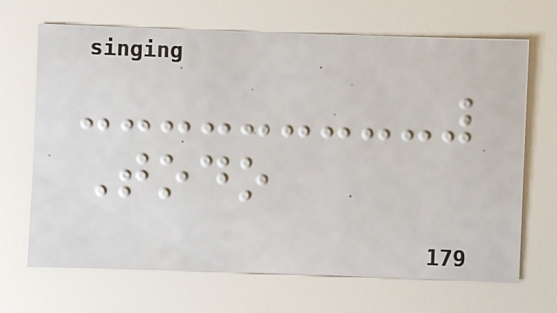Todo
